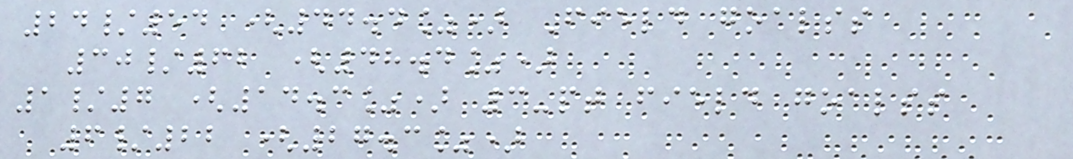24/54 (44.4%) Field goalss
30/62 (48.4%)
1/7 (14.3%) 3-pt field goalss
6/22 (27.3%)
